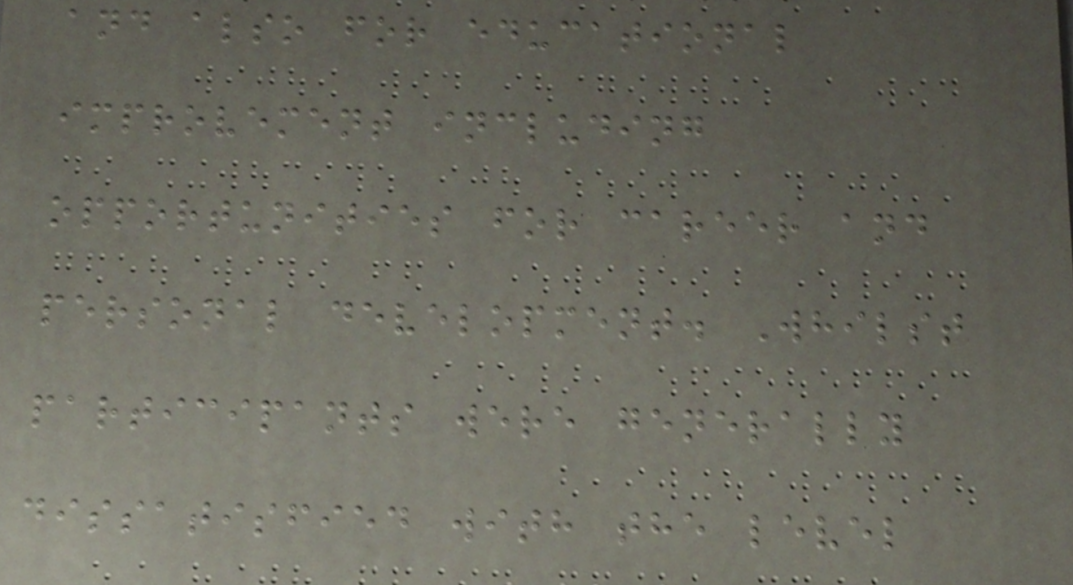and also for educational
improvement including
opportunities for career and
personal development. Whilst
participants were generally
dissatisfied with the level
